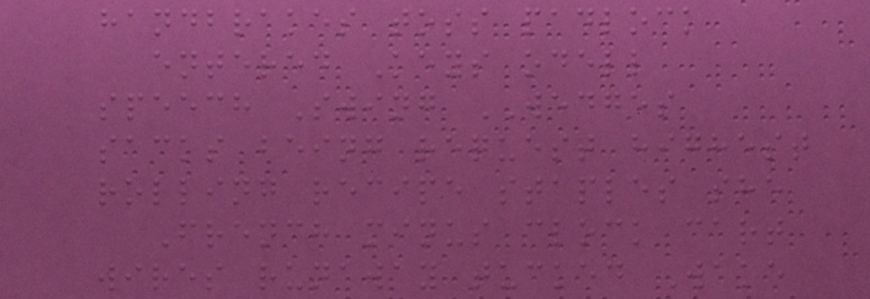handbrakes toss padlock
entered Keys odell
speech Swing WEDGES
sacks being request highest
rolling recipe staples she
French minus clock cart
wires runaway tucked Wake
